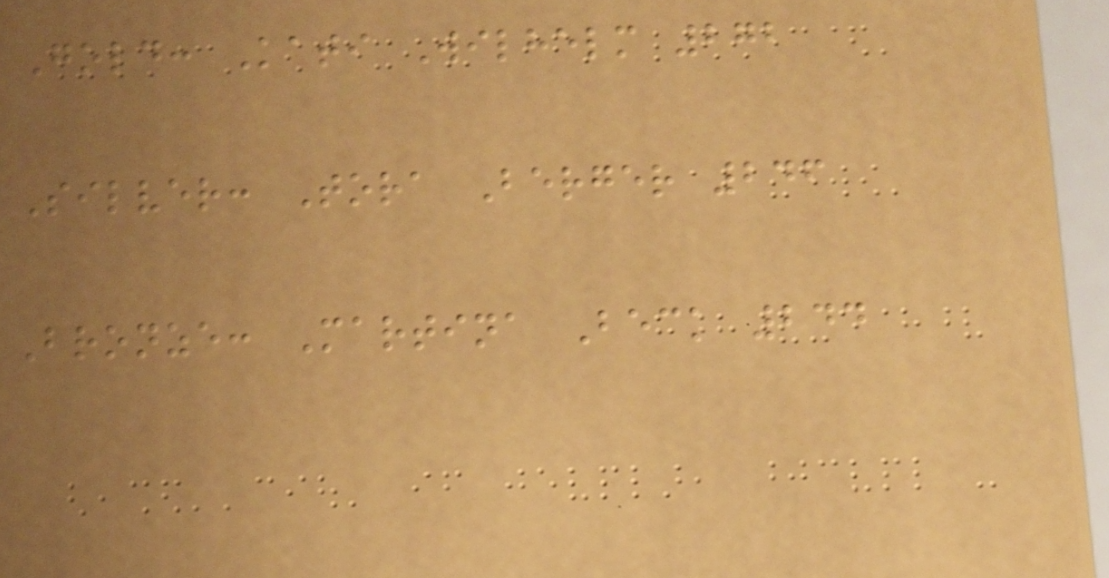Gold: Kati Wilhelm 272
Silver: Tora Berger 246
Bronze: Martina Beck 244
